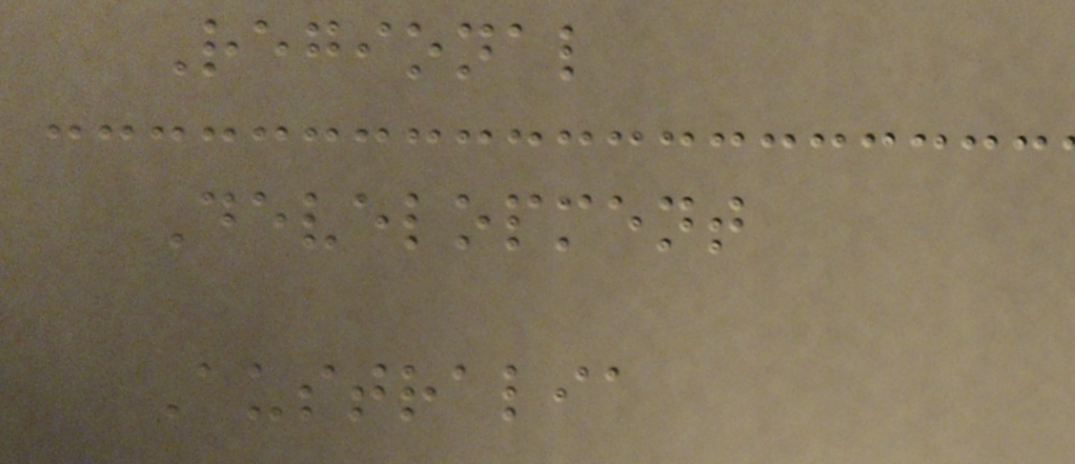Regional
Development
Australia
